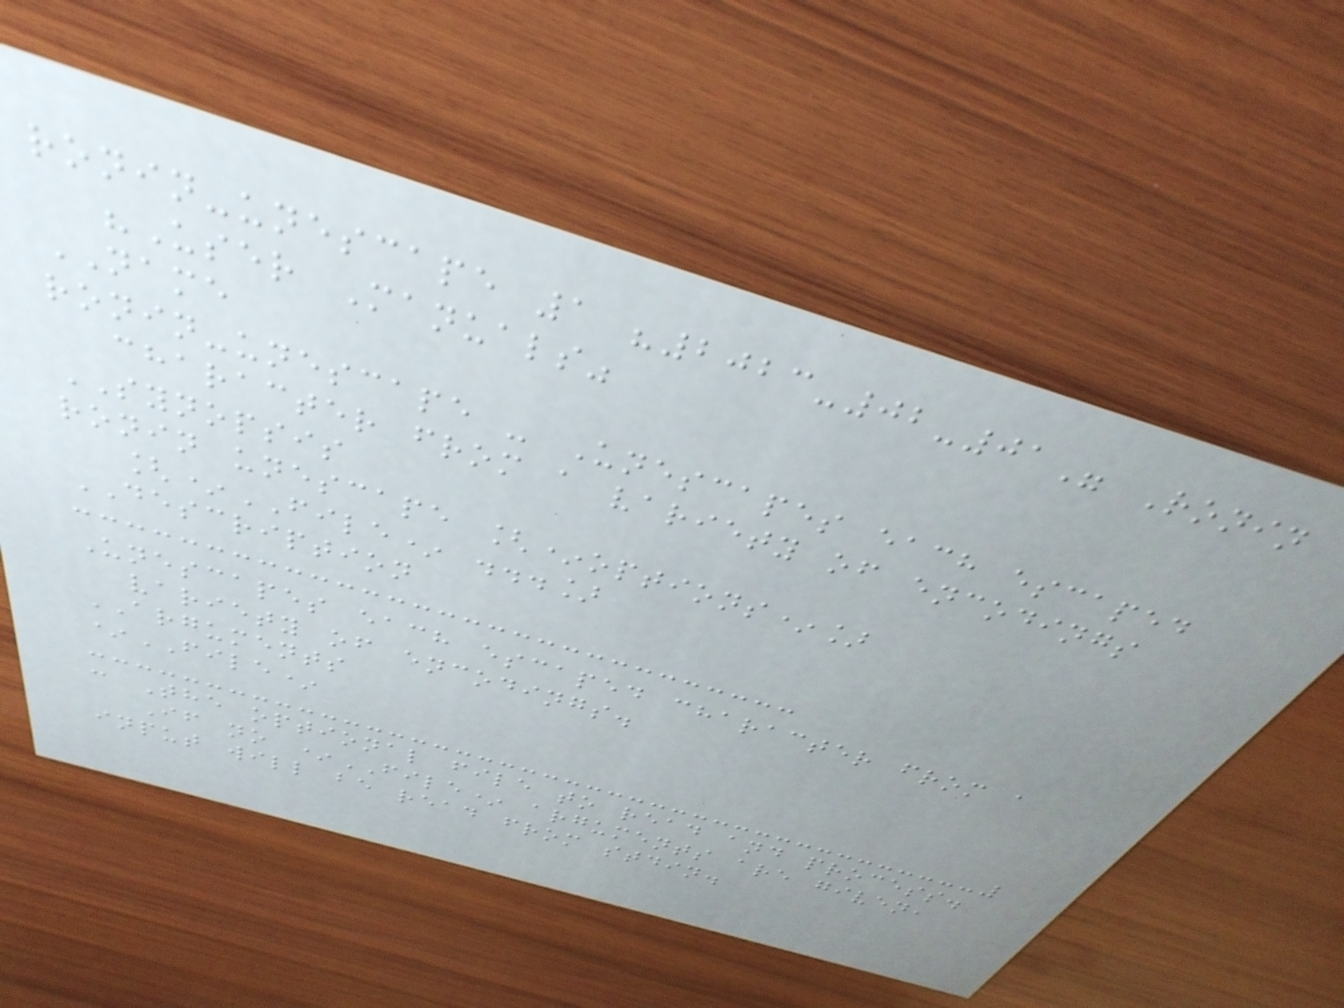ronin-unescape 1 "2023-02-01" Ronin
"User Manuals"
NAME
ronin-unescape - Unescapes each escaped
character from a variety of encodings
SYNOPSIS
ronin unescape [*options*]
[*FILE* ...]
DESCRIPTION
Unescapes each escaped character from a
variety of encodings.
ARGUMENTS
*FILE*
: The optional file to read and process.
If no *FILE* arguments are given,
input will be read from stdin.
